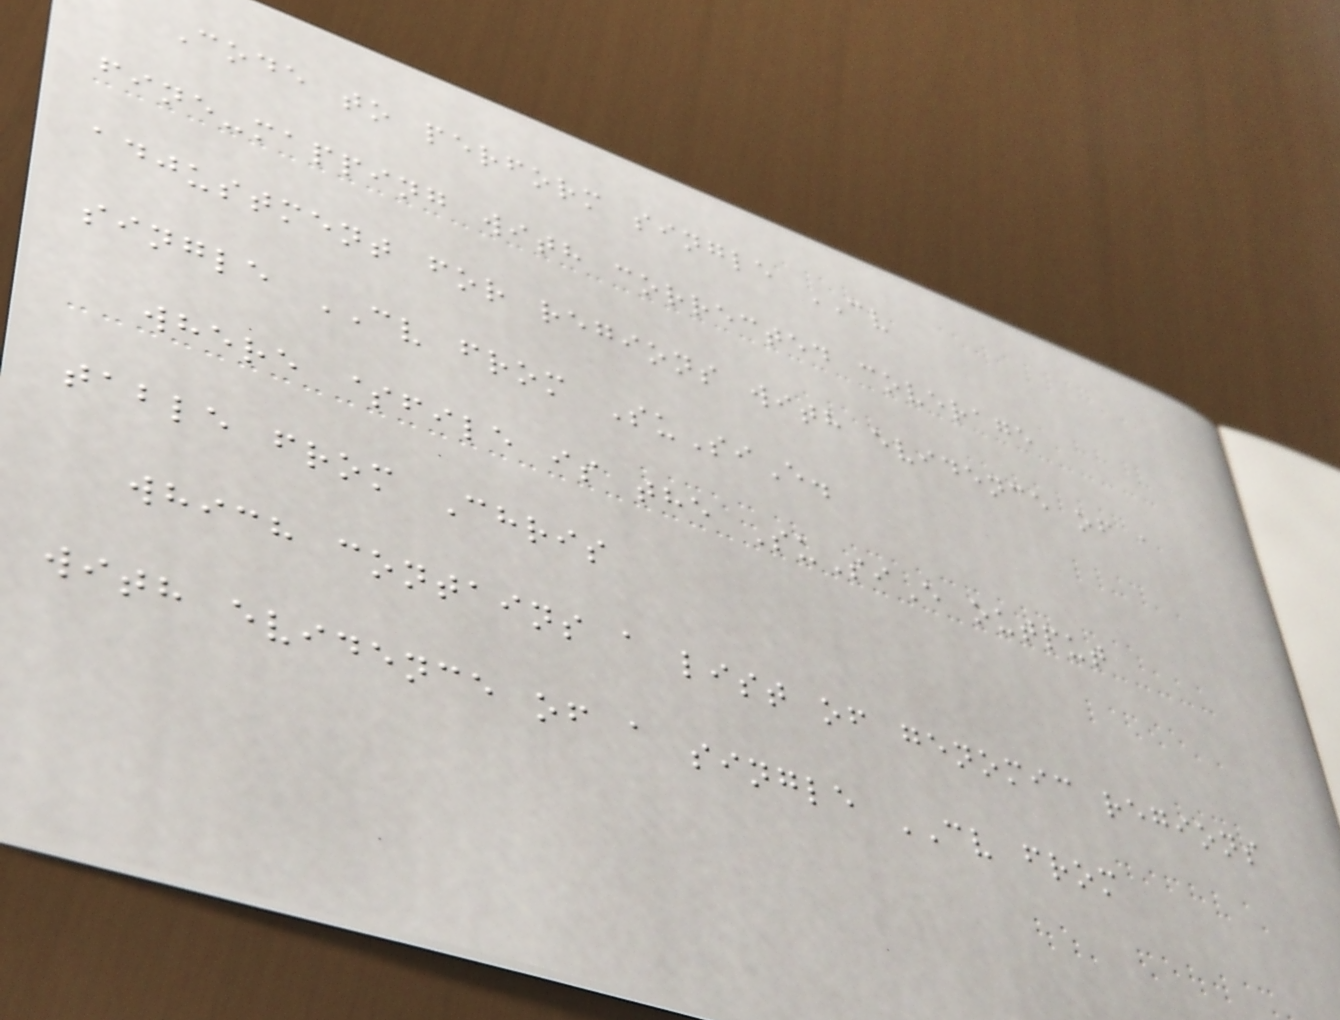Code to perform single CV
fine-mapping with corrected coverage
adjustment for regions with evidence of a
single CV from SuSiE.
where $file is the SuSiE output
table from Chris
which contains a list of genomic regions
with evidence of a single CV from
